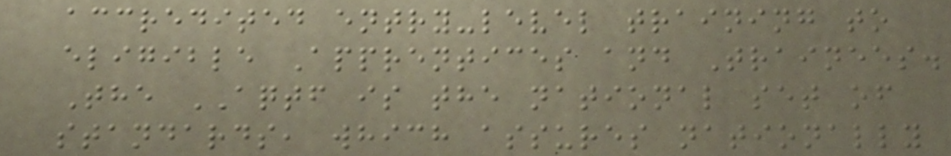accredited entry-level training to
eligible Apprentices and Trainees.
The AQTF is the national set of
standards, which assures nationally
